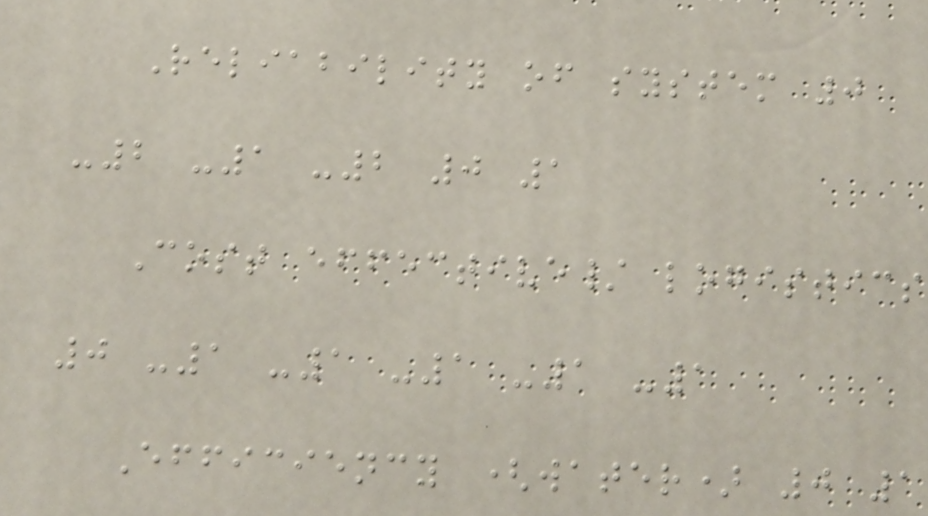Reliability of system 0
-2 -1 -2 0 1
Cost effective/ logistics
0 -1 -1 -1 -1 -1
Efficiency (water) 0 1
